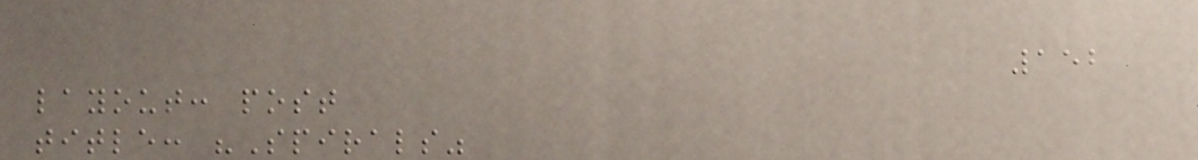152
layout: post
title: "Spirals"
